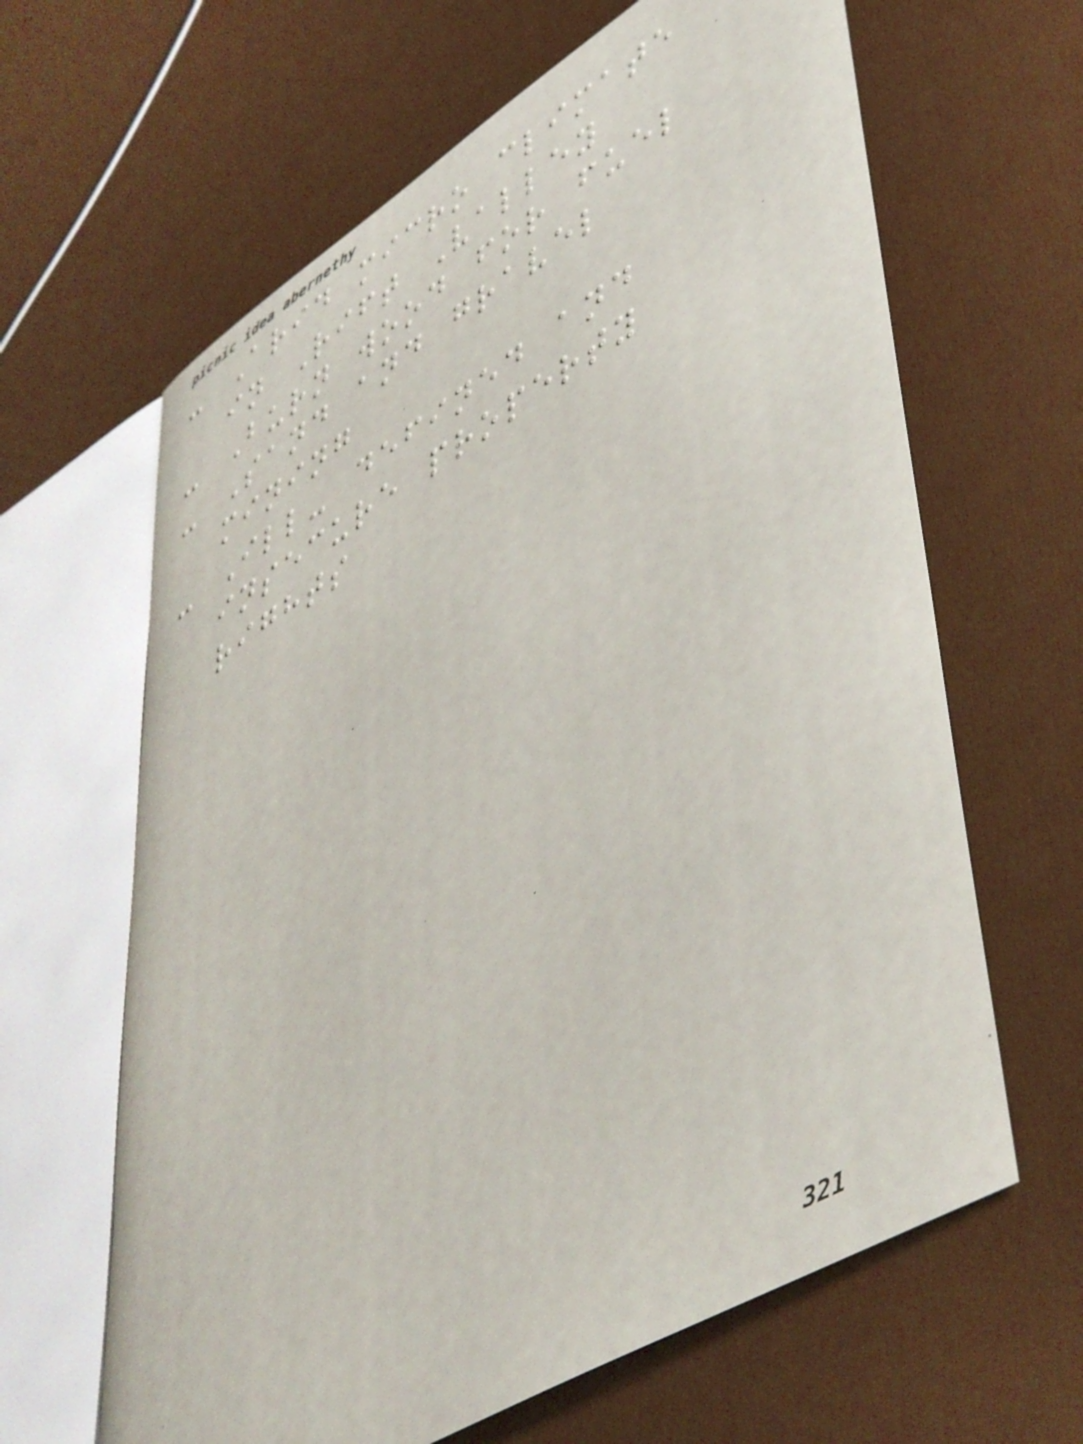- Arid micro climate
in Rift Valley
- Burn wood for fuel
- Sand and gravel
mining
- Ill- defined and
insecure property
rights
